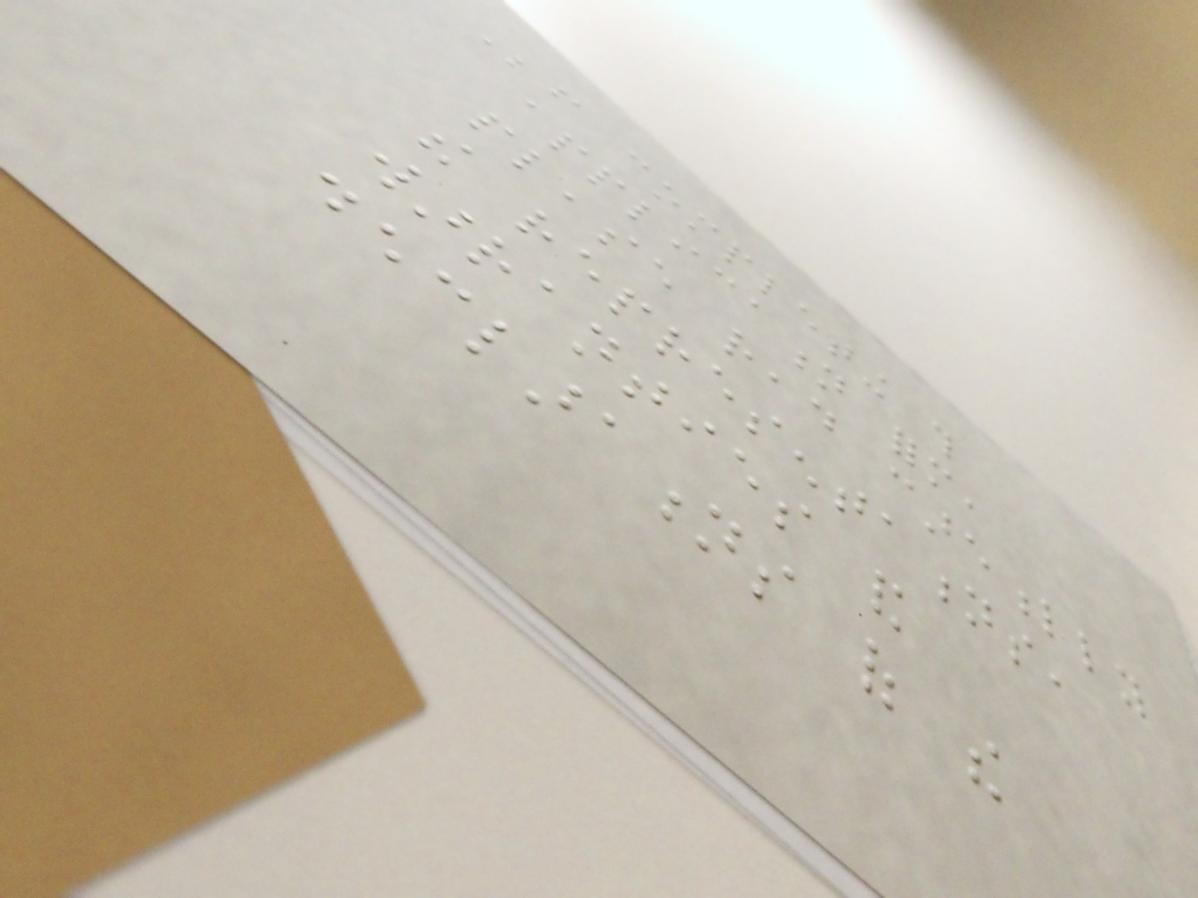Before completing this
application form,
please read carefully
the representations,
warranties and
declarations of the
